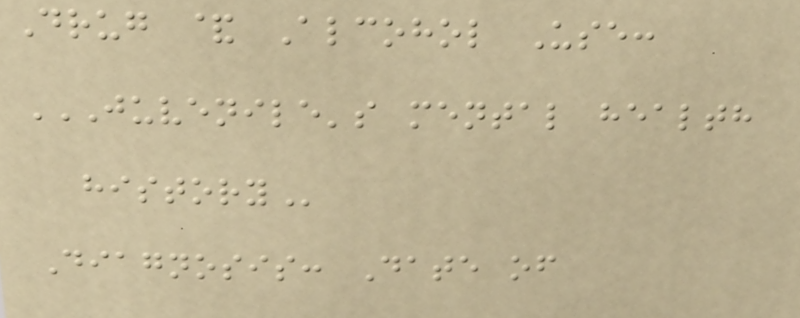Drug & Alcohol Use:
JUVENILE'S MENTAL HEALTH
HISTORY
Diagnosis: Date of
